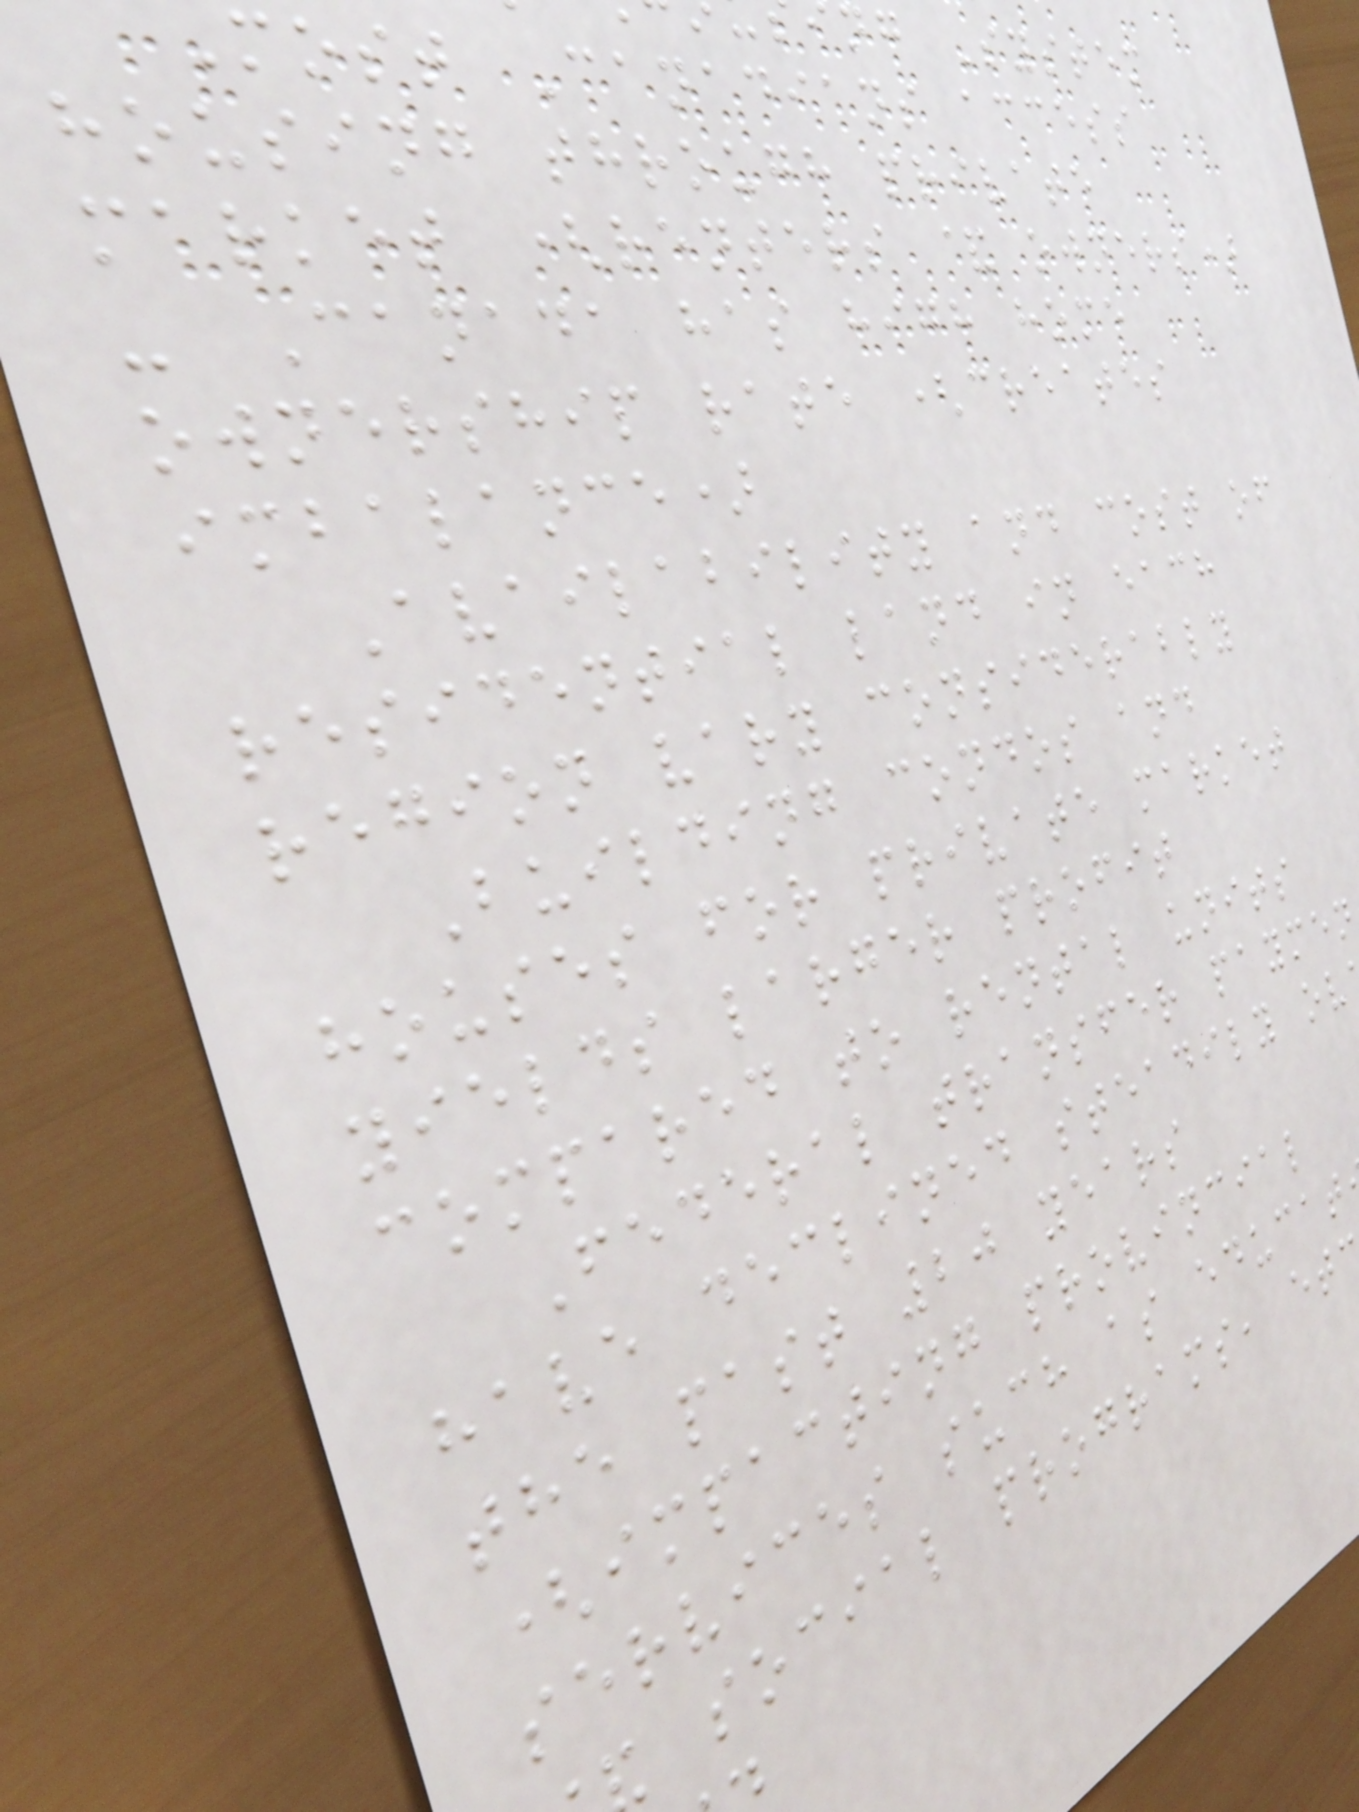ng System
most Canadians access
housing through private
market (renters & owners)
- Canada has high home
ownership rate (creates
imbalance)
Availability and cost of
residential land in each
region vary considerably
Building condos and
houses for private market
yields larger profit
compared to rental units
Federal transfer paymen
have declined steadily ov
the past 20 years
(impacting provincial
services such as educat
social programs, et
